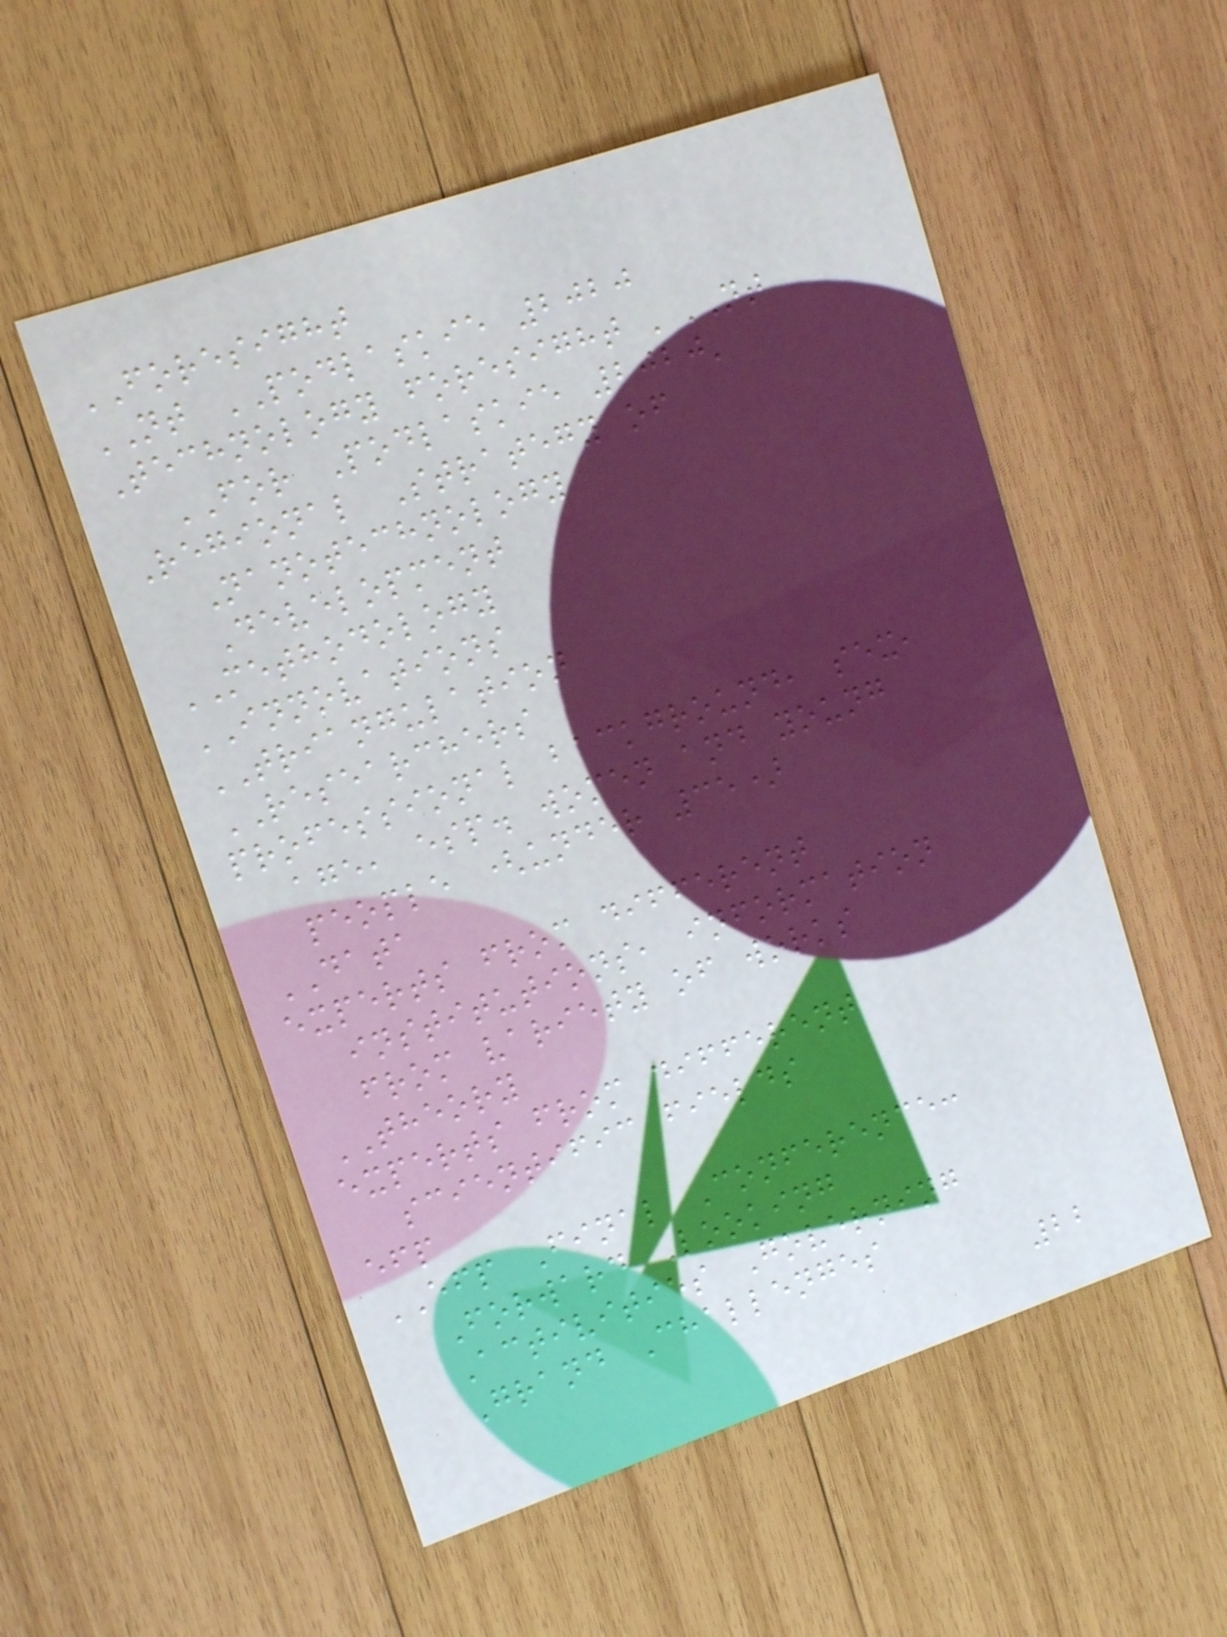FORESIGHT
NT PODLASKIE 2020
Technology foresight 'NT
FOR Podlaskie 2020'
Regional Strategy of
Nanotechnology
Development
METHODOLOGY
INNOVATIONS
TRIANGULATION
RESEARCHERS
professional background, sex,
age, esp. women and young
people (under 35)
DATA
experts from different
institutions, information
from variety of works
THEORY
experts from different
scientific fields
efp
EFP Final Conference:
Forward Looking
Activities Governing
Grand Challenges
22
